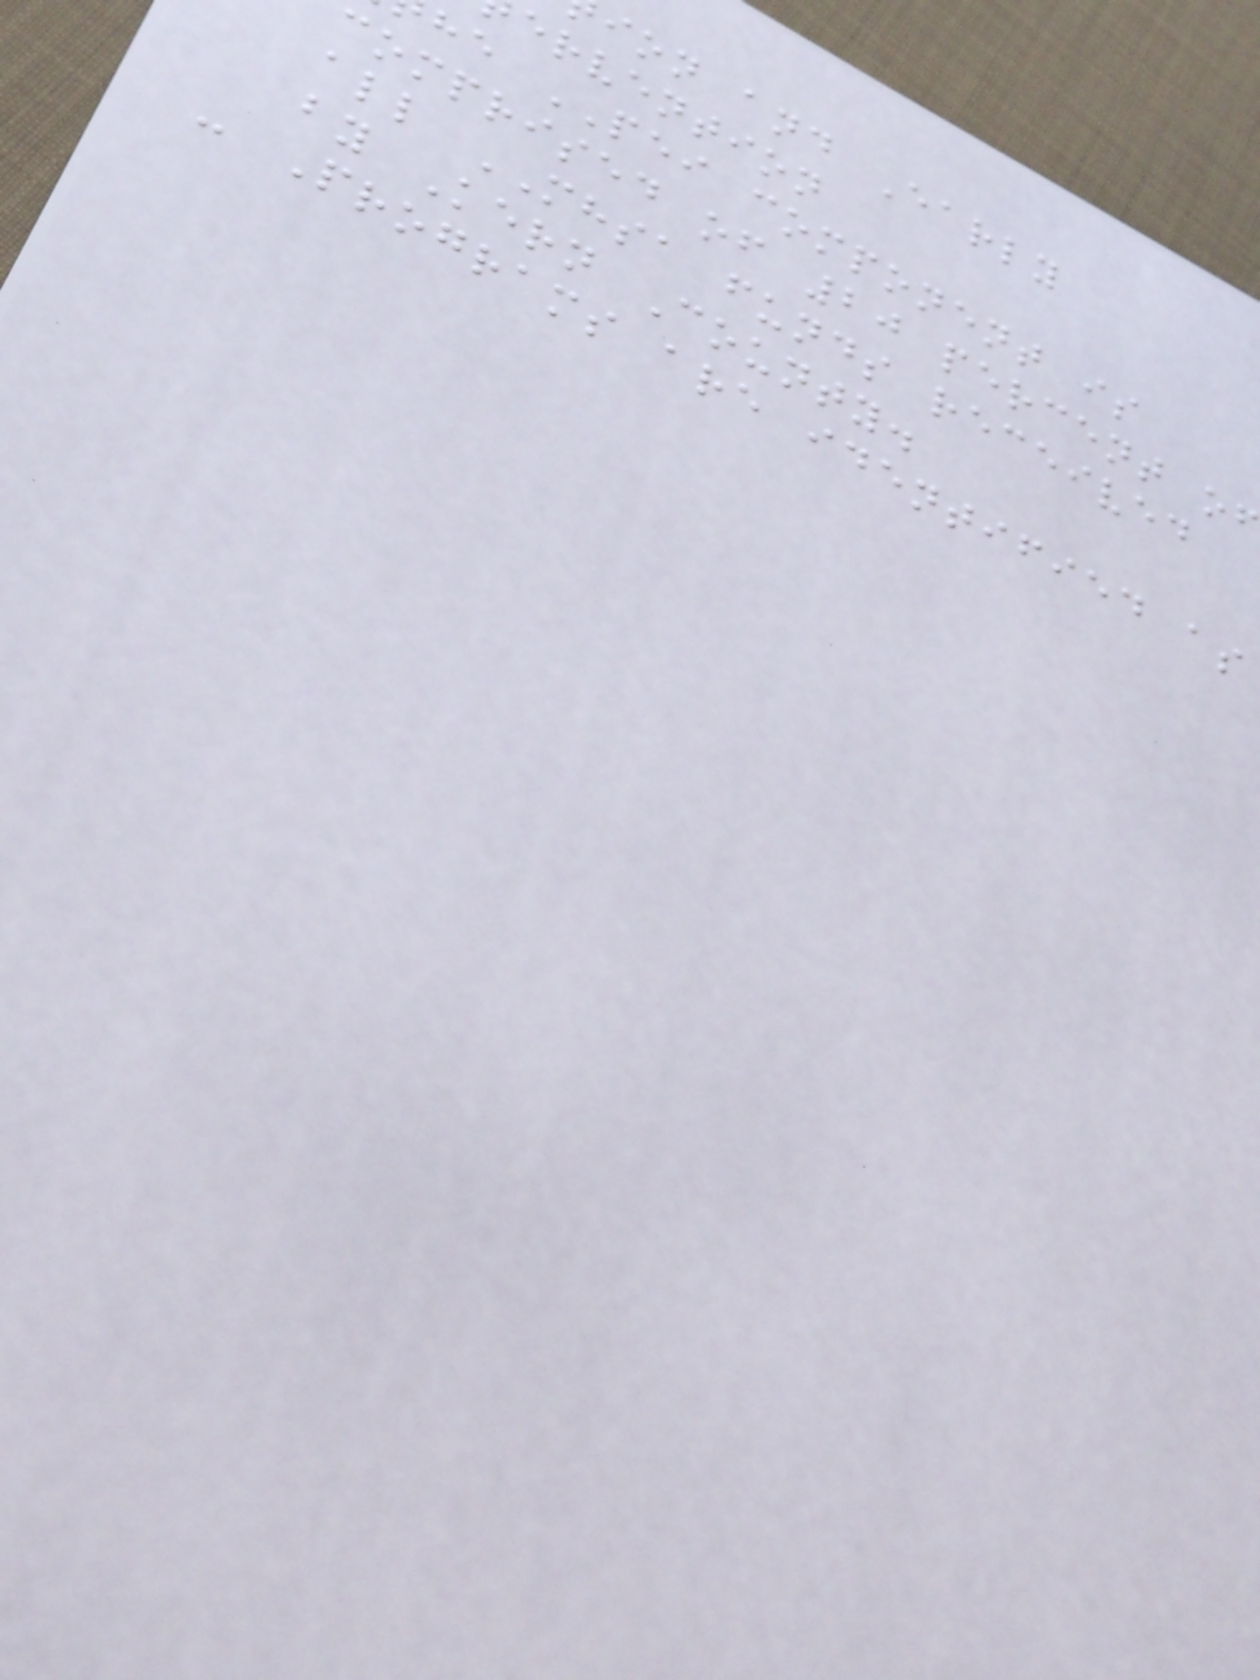ion and Early
ervention
he PEI component is
comprised of 20 percent of
all MHSA funds received
by Kern County.
- Programs are identified as
